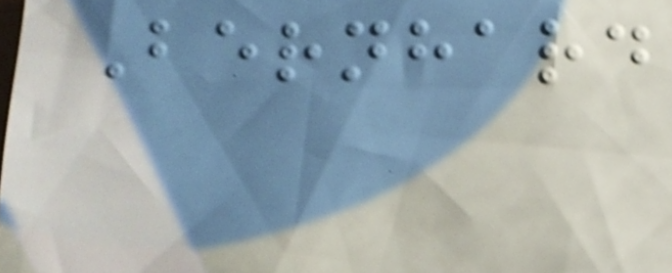Bernhard
